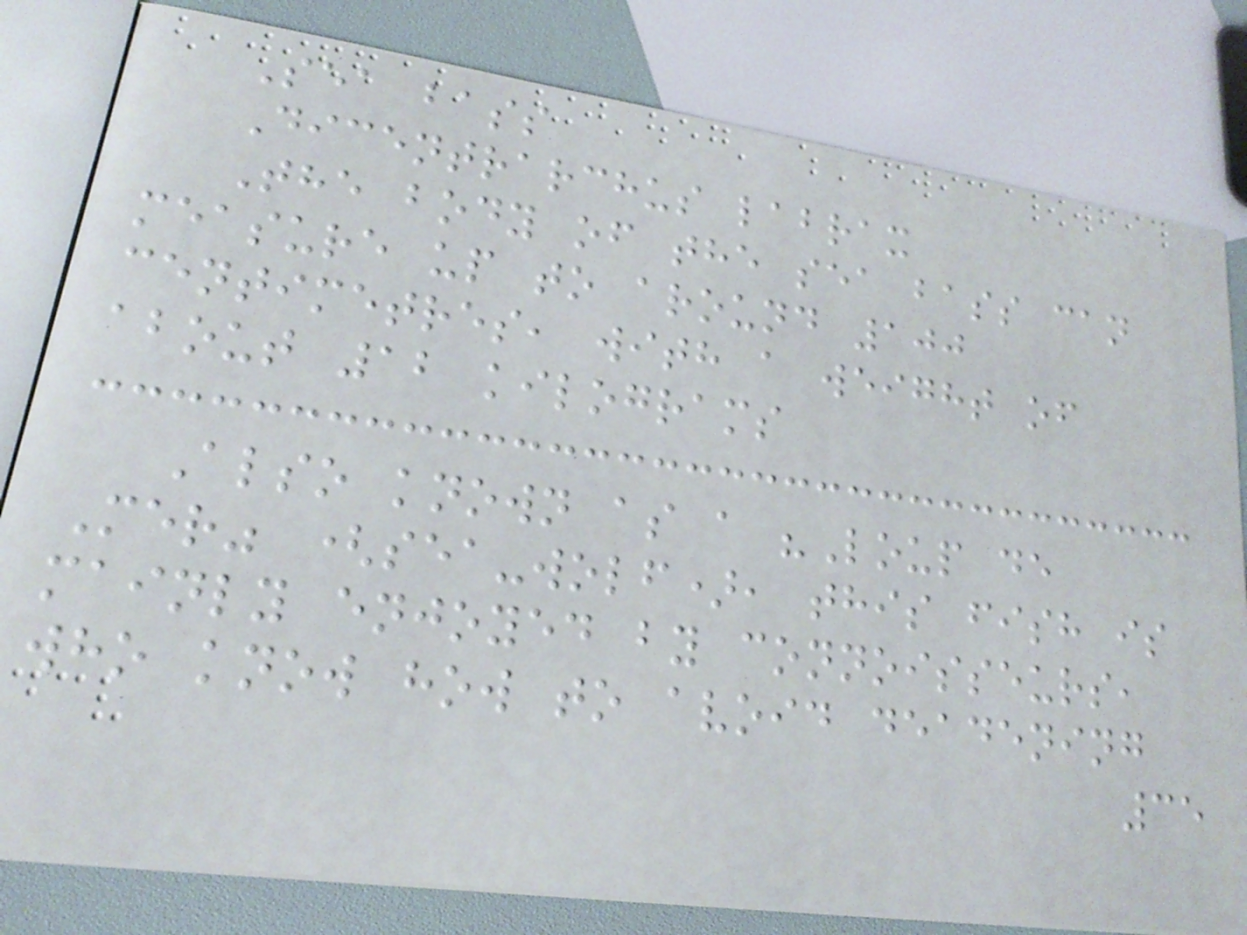Sea bass
Dicentrarchus labrax
The body of the sea bass can
measure up to around 100
centimetres, with a weight of
about 12 kilograms
Also known as a "Loup de
Mer" (sea-wolf), this fish is
mainly enjoyed by connoisseurs,
who know how to avoid deadening
35
